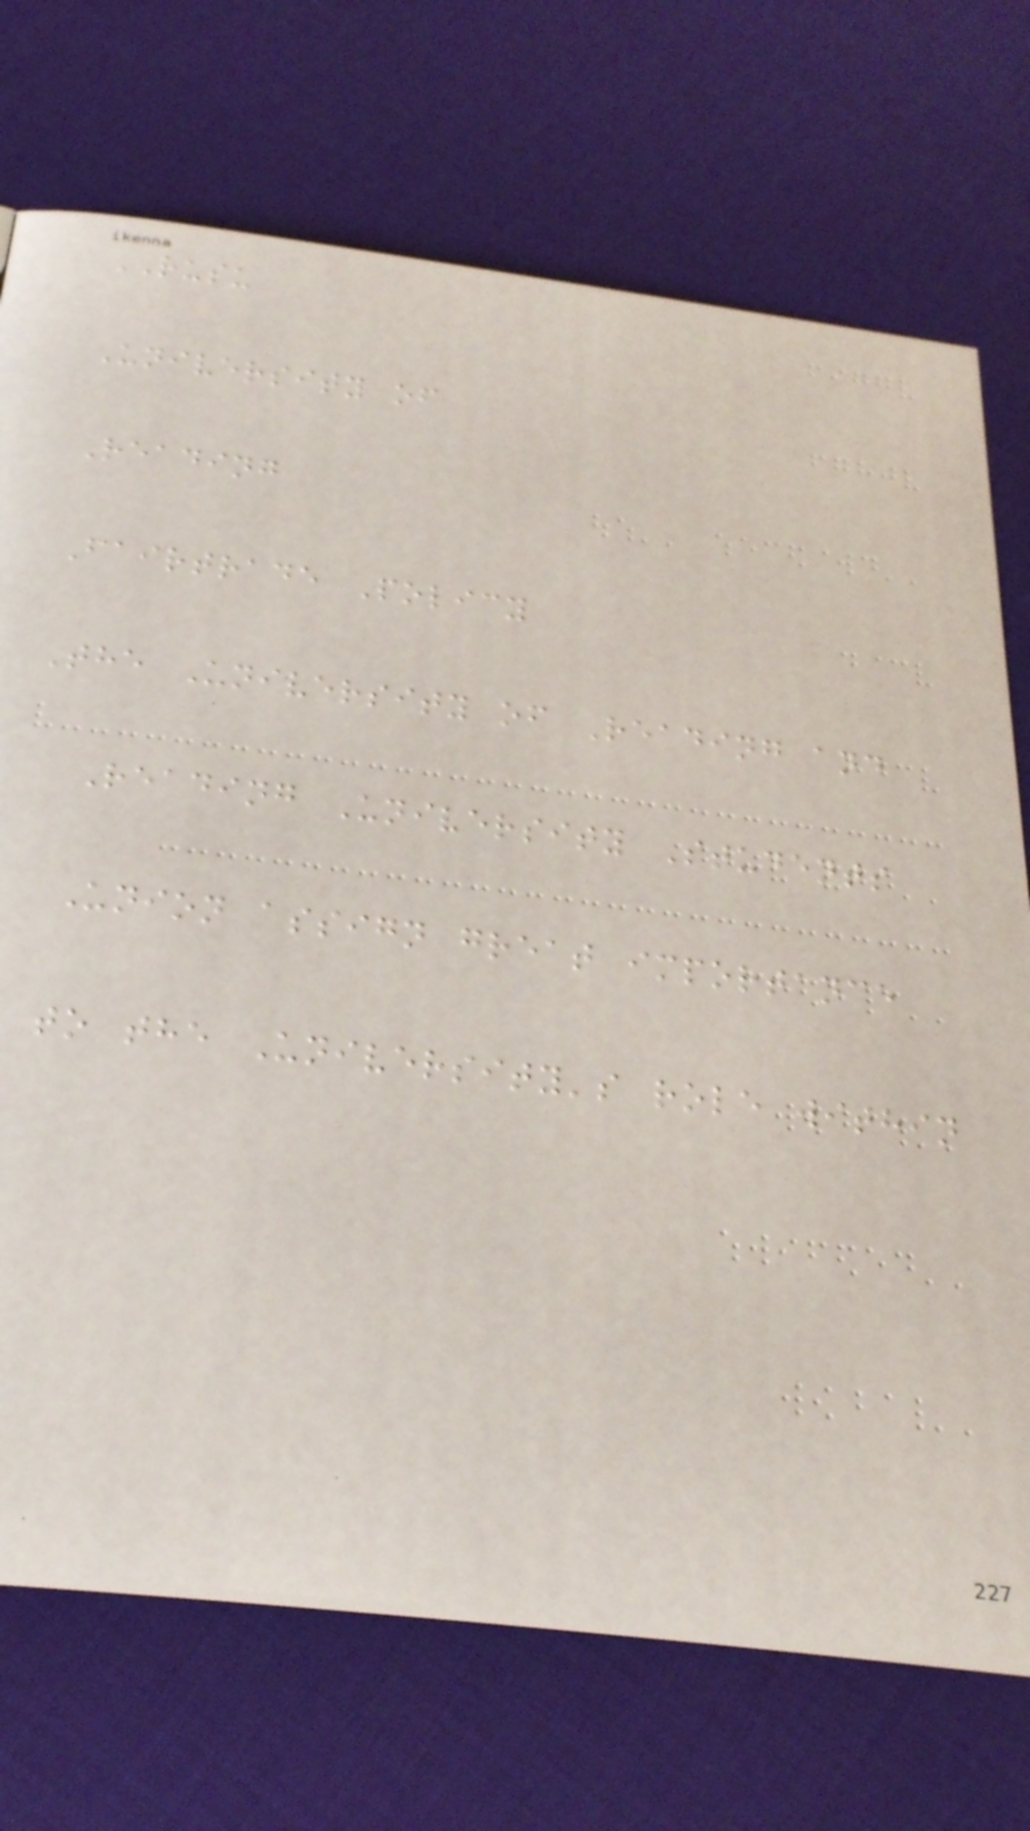RUSU
University of
Reading
Fairtrade Policy
The University of Reading and
Reading University Students
Union assign great importance
to the University's role within
